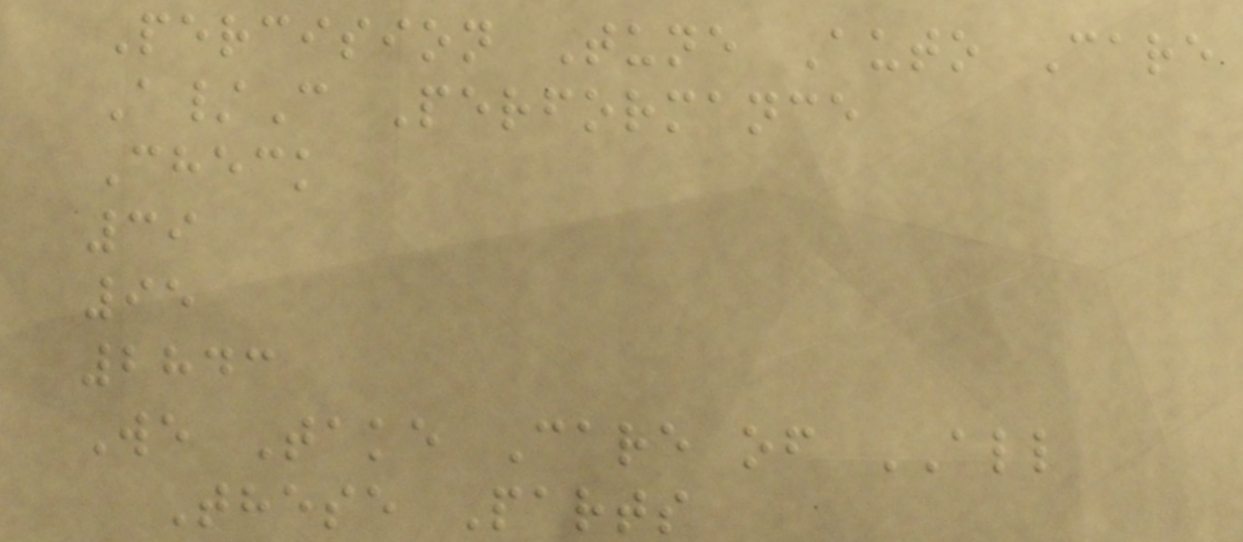Percision Tune Auto Care
A/C Performance
Check
39
95
2843
We Take Care of ALL
These Parts
